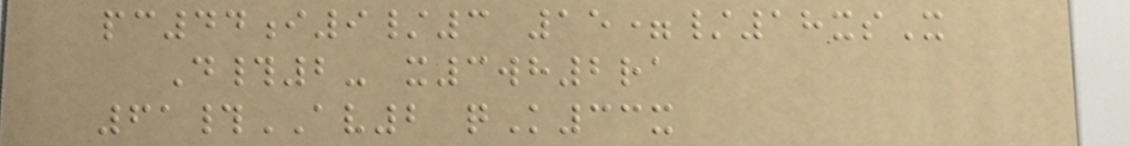pc44i9/3 15=/18xsX
D#2- x3wh2ra
61#AV2 qK33x
